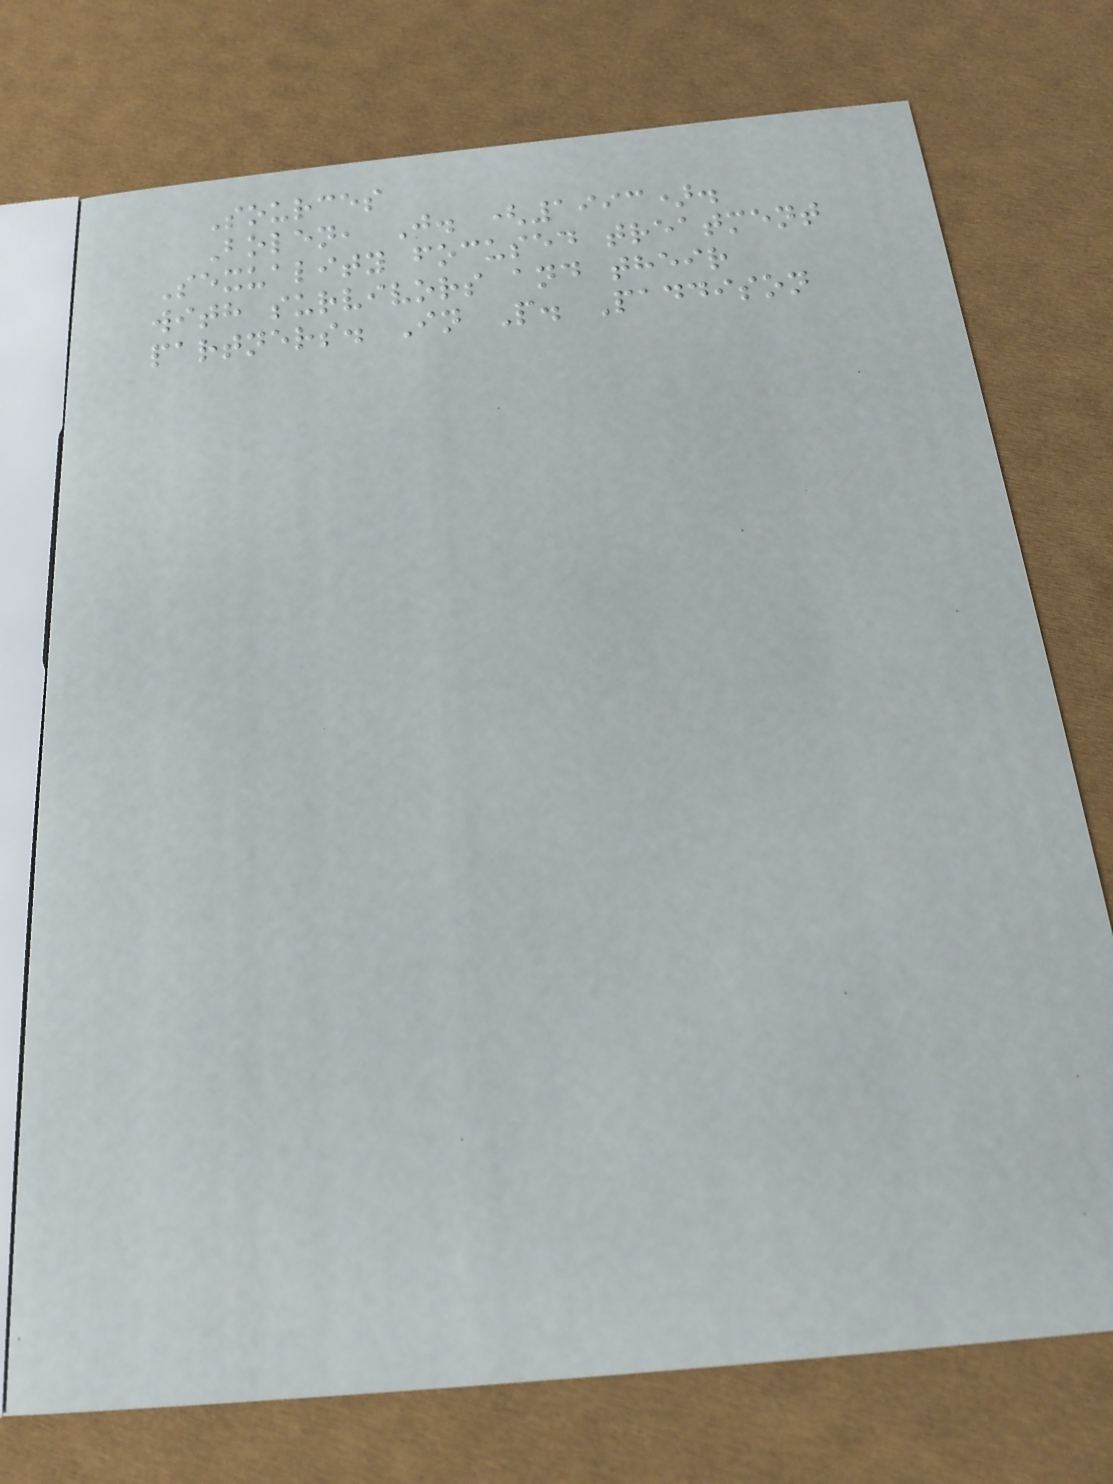Sources
Bolen, J. (1993).
Sexuality focused treatment
with survivors and their
partners. In P. Paddison
